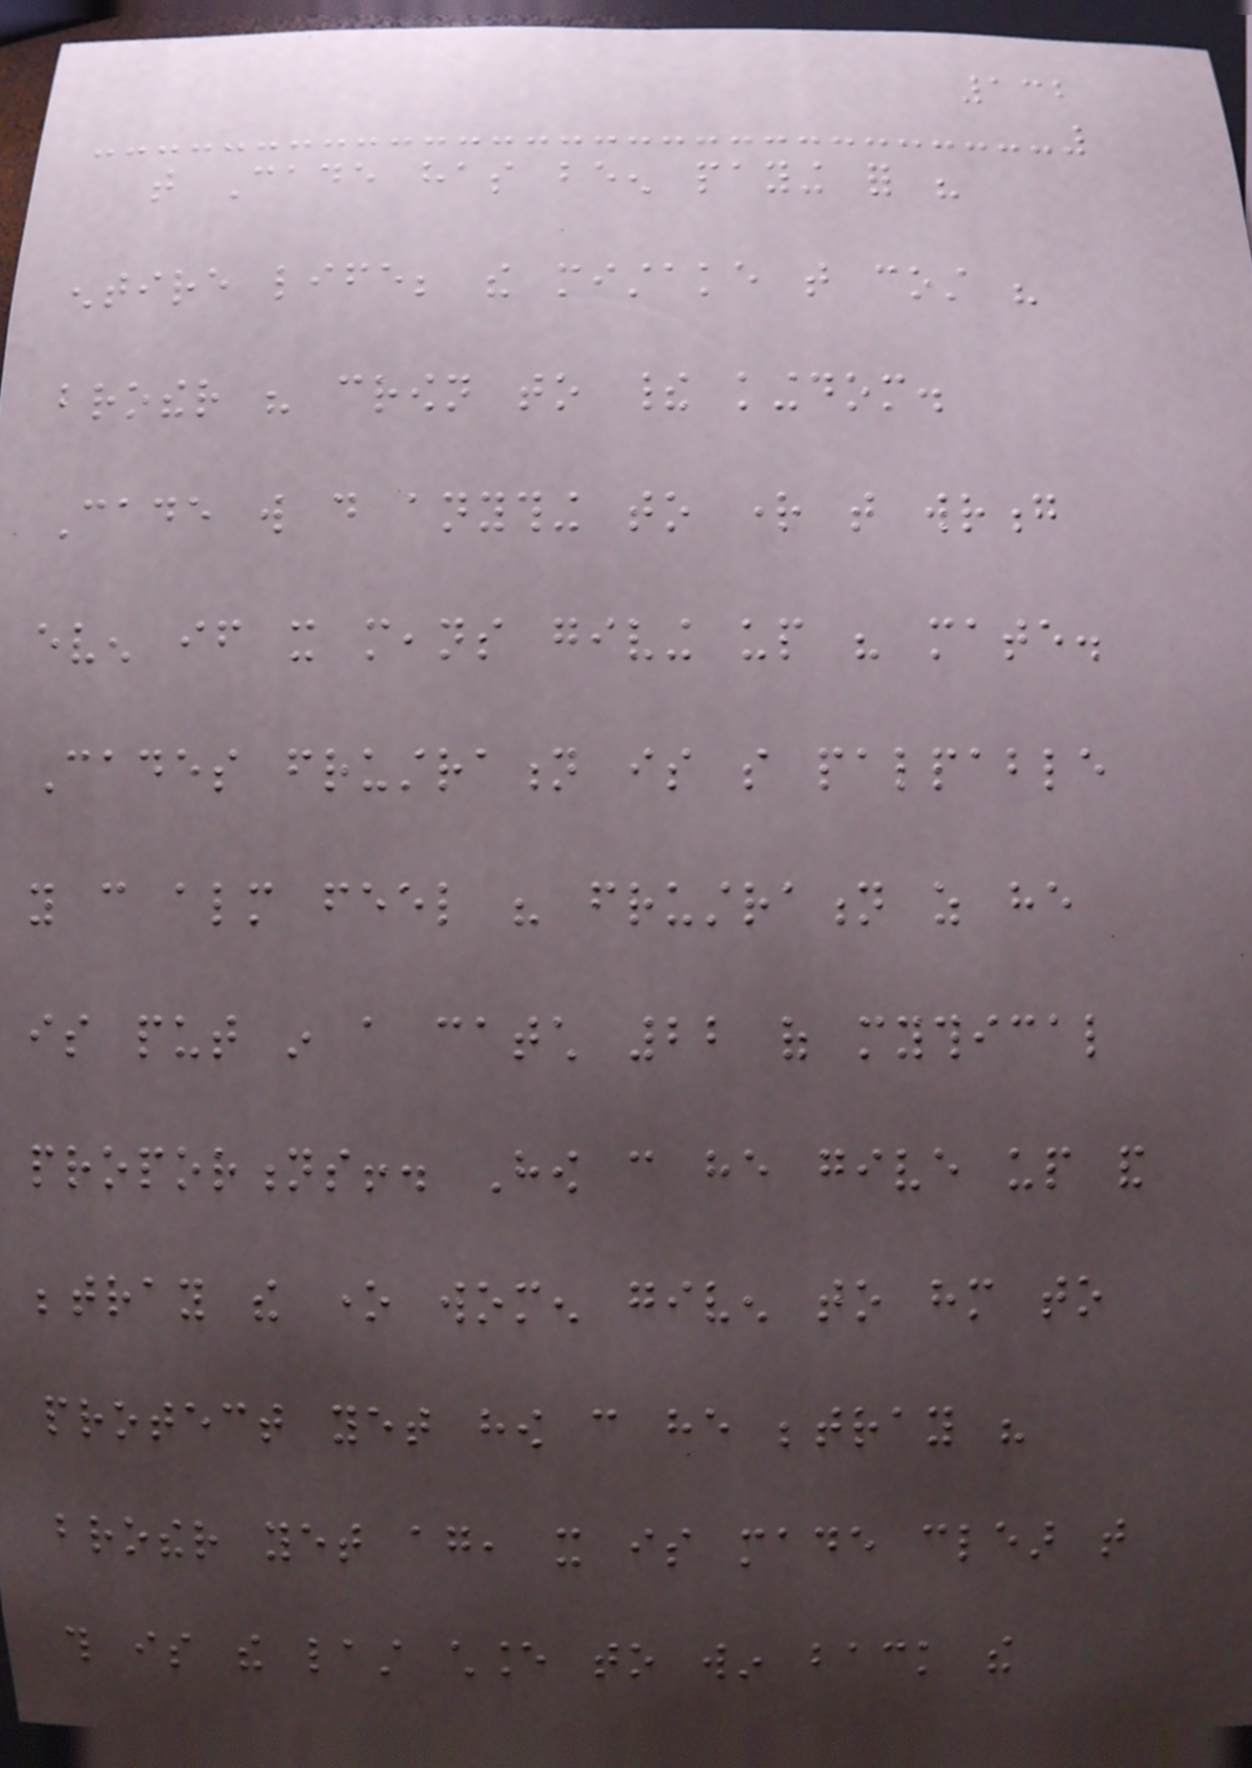132
that Cade has been paying for his
entire life; the mistake that cost his
brother his crown to their kingdom.
Cade will do anything to right that wrong
even if it means giving up his mate.
Cades frustration is so palpable
you can almost feel his frustration as he
is put in a catch 22 of mythical
proportions!. How can he give up and
betray the one women given to him to
protect yet how can he betray his
brother yet again, it is made clear that
this is the last chance to win back the
